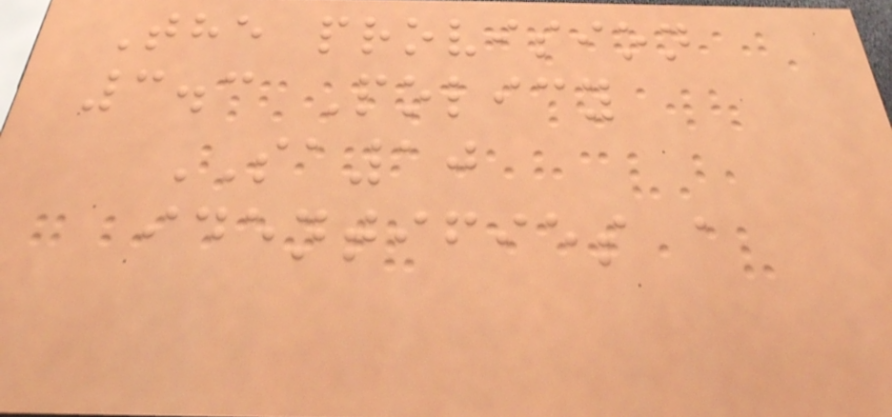The provision
3.3 Policy
SA10
identifies a
